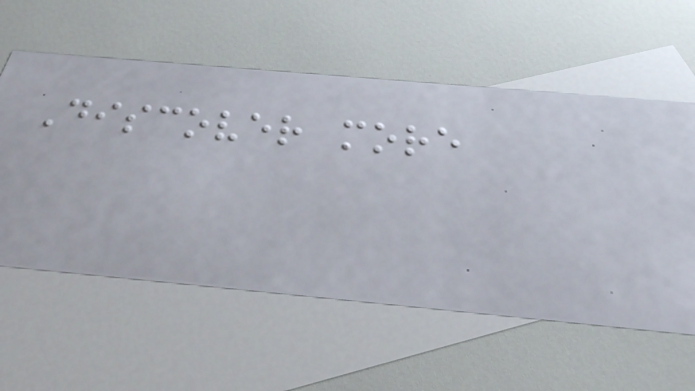Discover more
